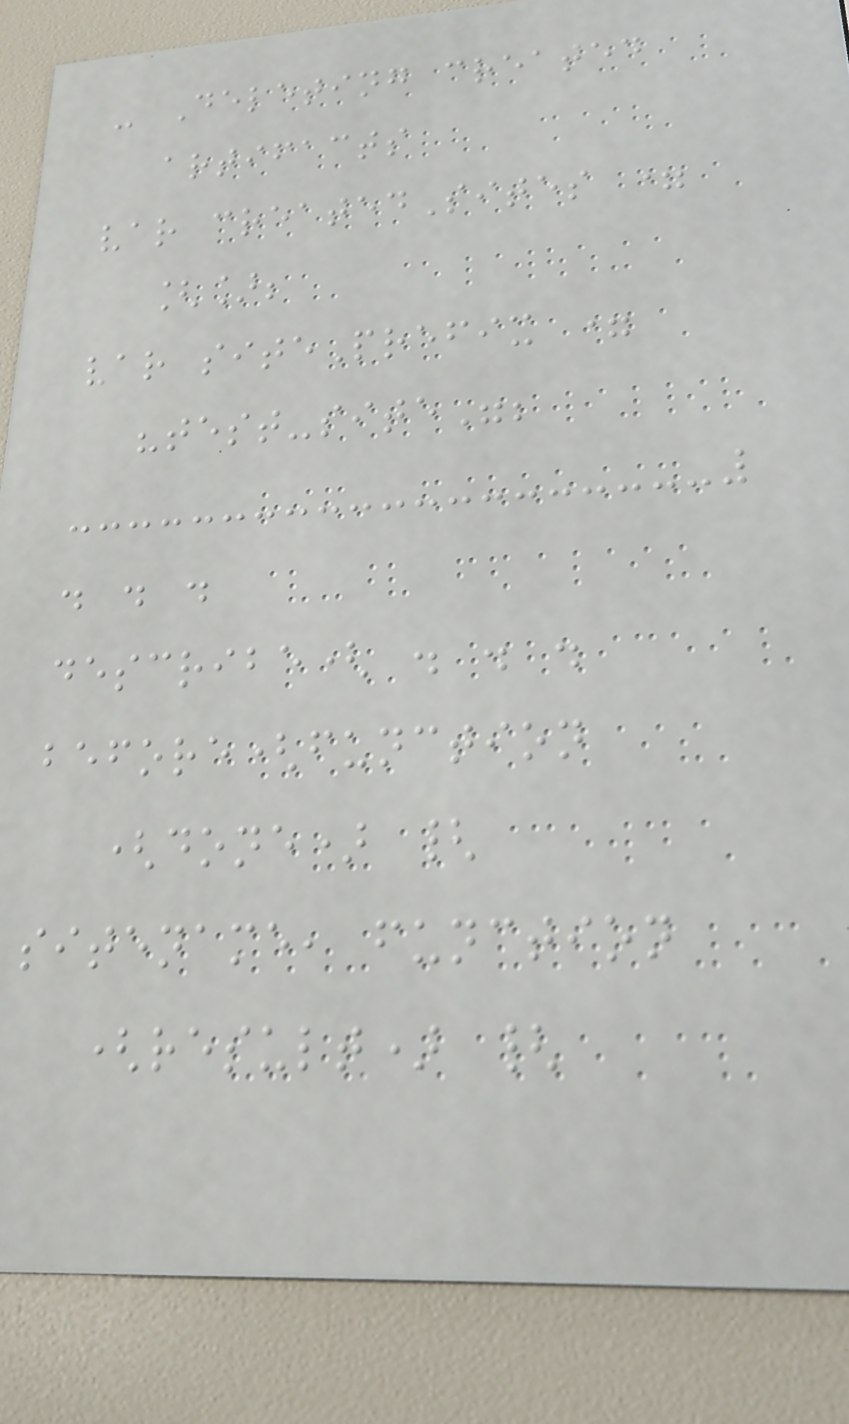- Deleting created
artifacts
var createdSites =
[];
var sitePrefix =
"test-site";
. . .
describe( . . .
before(function
(done) {
sitename, function
(result) {
